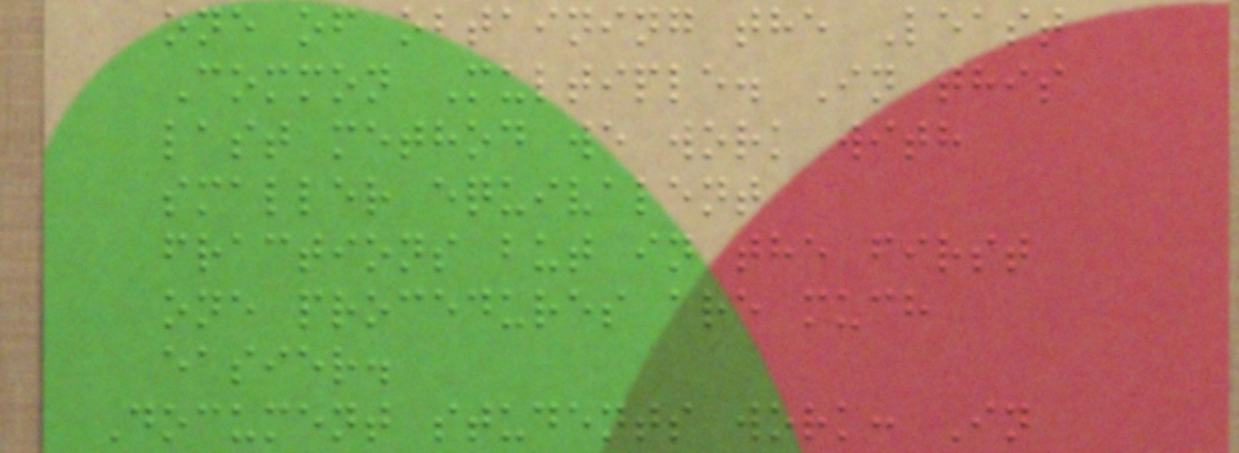one of obtaining the Least
Common Multiple. In this
last method we work with
smaller equivalent
fractions but in the first
one procedures are much
easier.
Document students work: In
